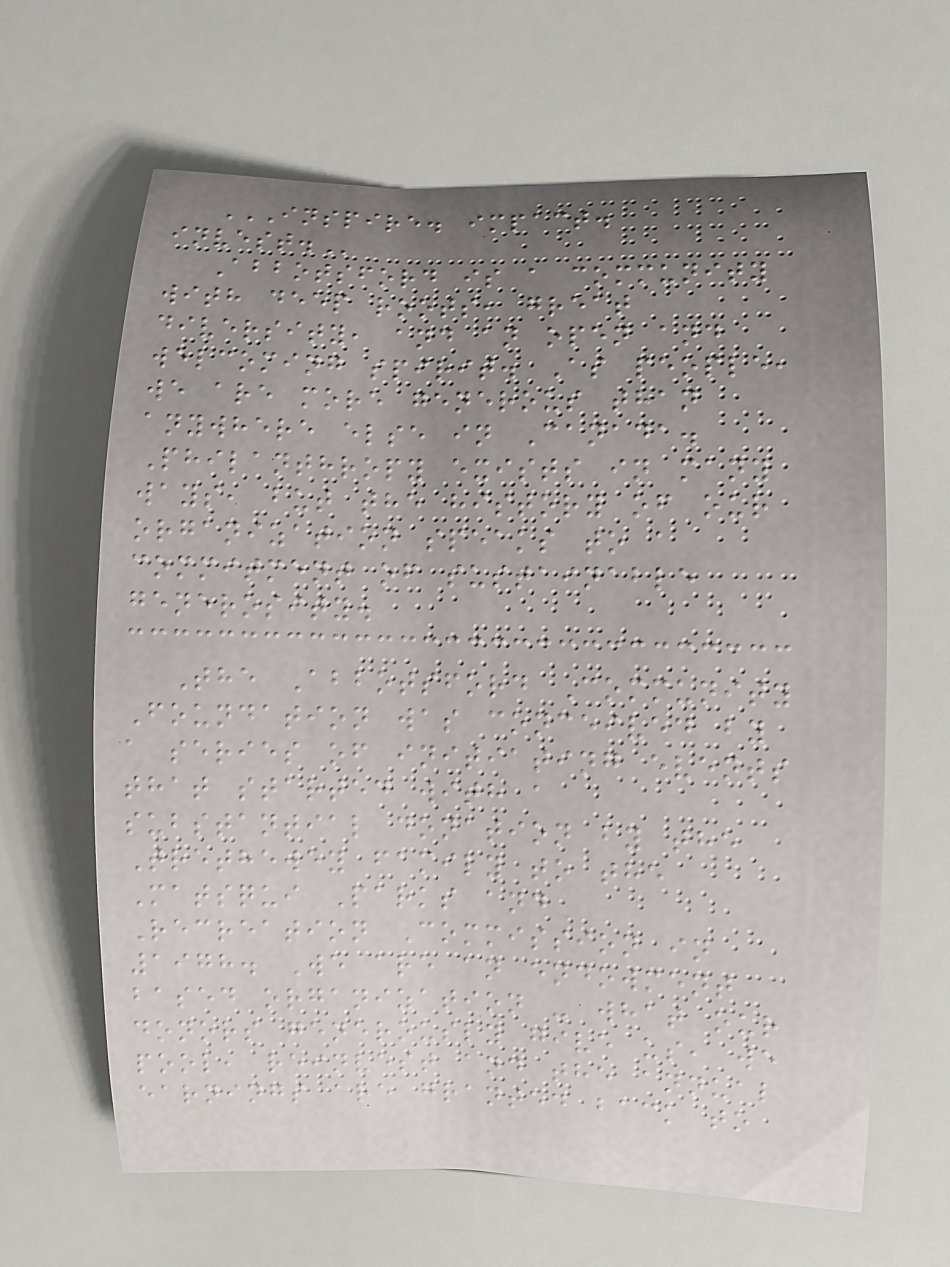INSPIRE. IMPACT.
INVEST.
Abbotsford is a community
with deep roots, great
diversity, and an open and
welcoming spirit. As people,
we are more generous than
anywhere else in Canada.
Philanthropy exists in many
ways, but the history of our
organization speaks to a
commitment of sustainable
generosity.
The Abbotsford Community
Foundation was conceived by
a series of initiating events
that started with a
substantial donation by the
Trethewey family to the
Matsqui Parks and
Recreation Commission in
1978. We are an endowment
based organization - what our
donors generously give us, we
pool, reinvest and the annual
earnings are granted back to
